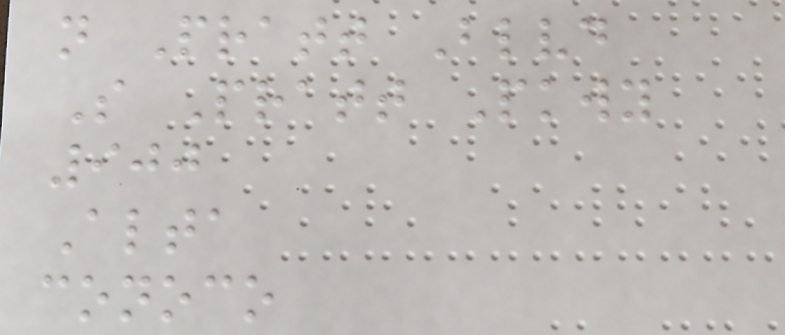n Pratt Blvd
S Pratt Pkwy
900
Alta
conoco
